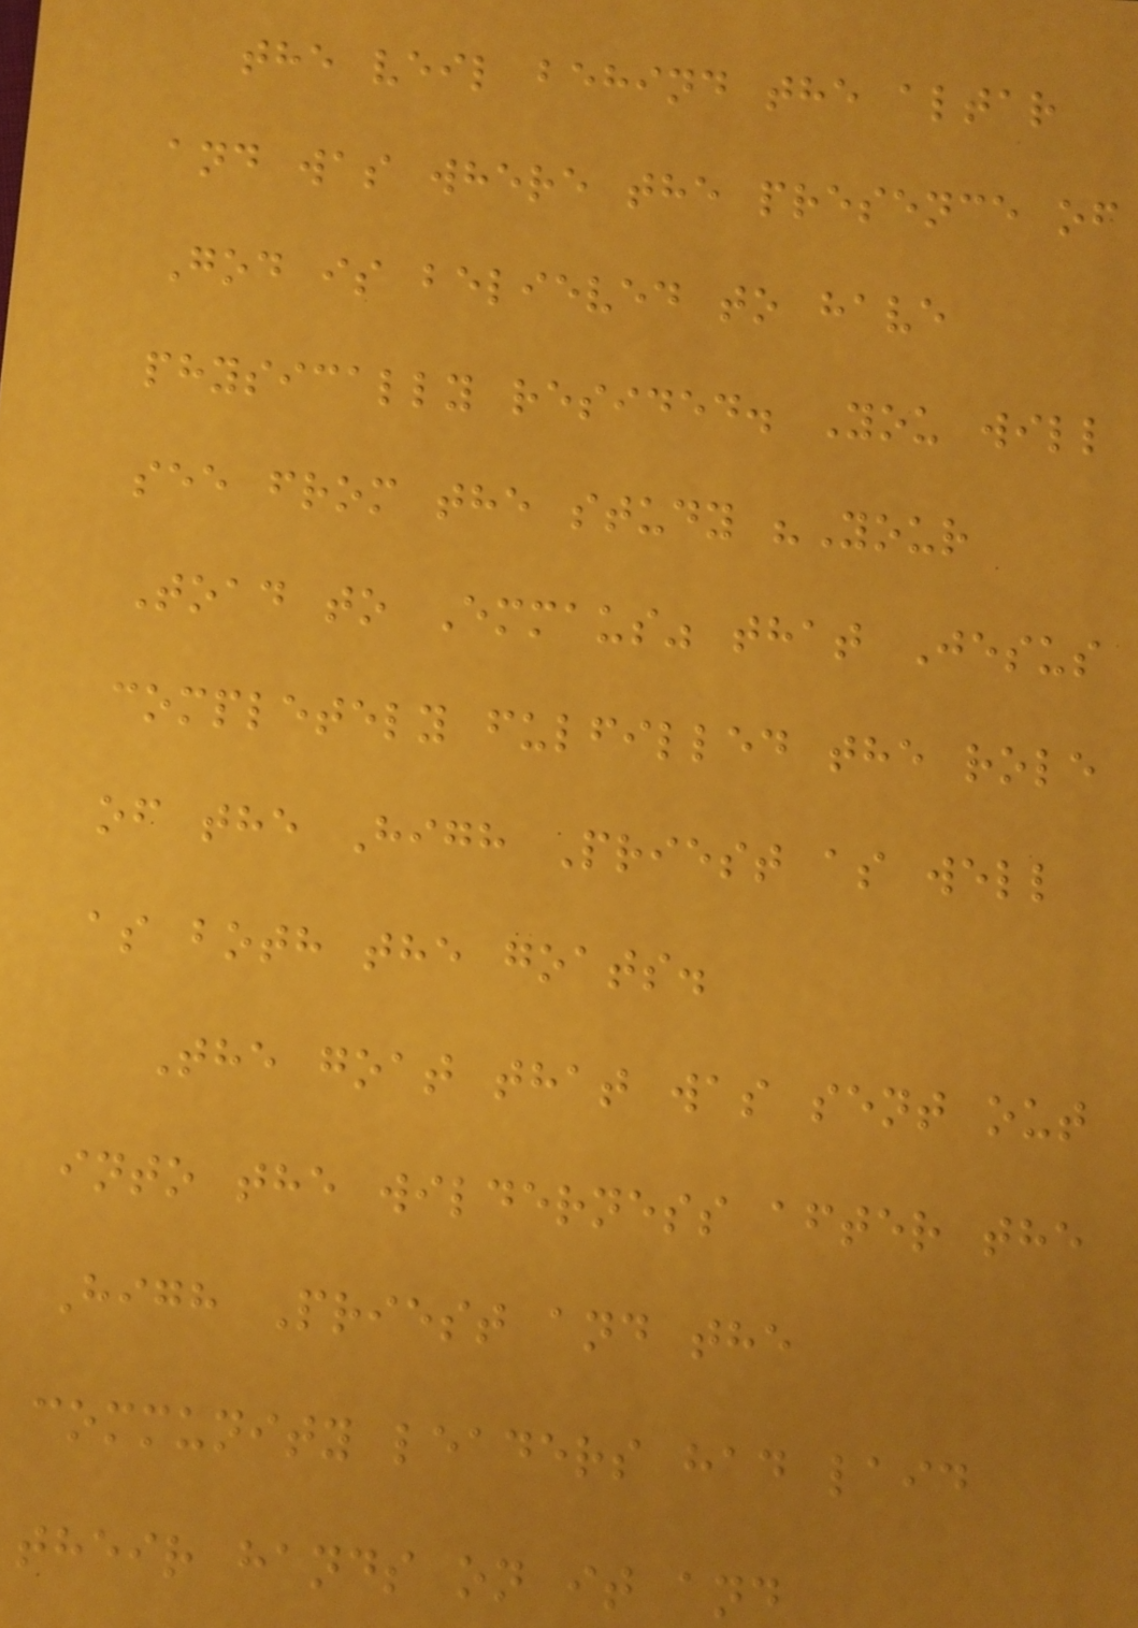the veil behind the altar
and was where the presence of
God is believed to have
physically resided. You will
see from the study "Your
Toad to Emmaus" that Jesus
completely fulfilled the role
of the High Priest as well
as both the goats.
The goat that was sent out
into the wilderness after the
High Priest and the
community leaders had laid
their hands on it and
